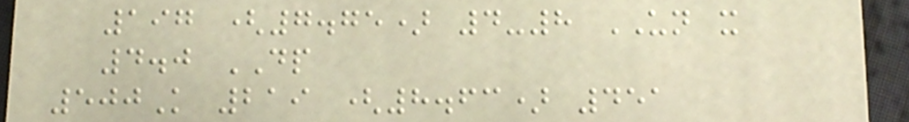197 (7.75) 4-8 UN x
4.0 DP
500K 219 (8.63) 451
